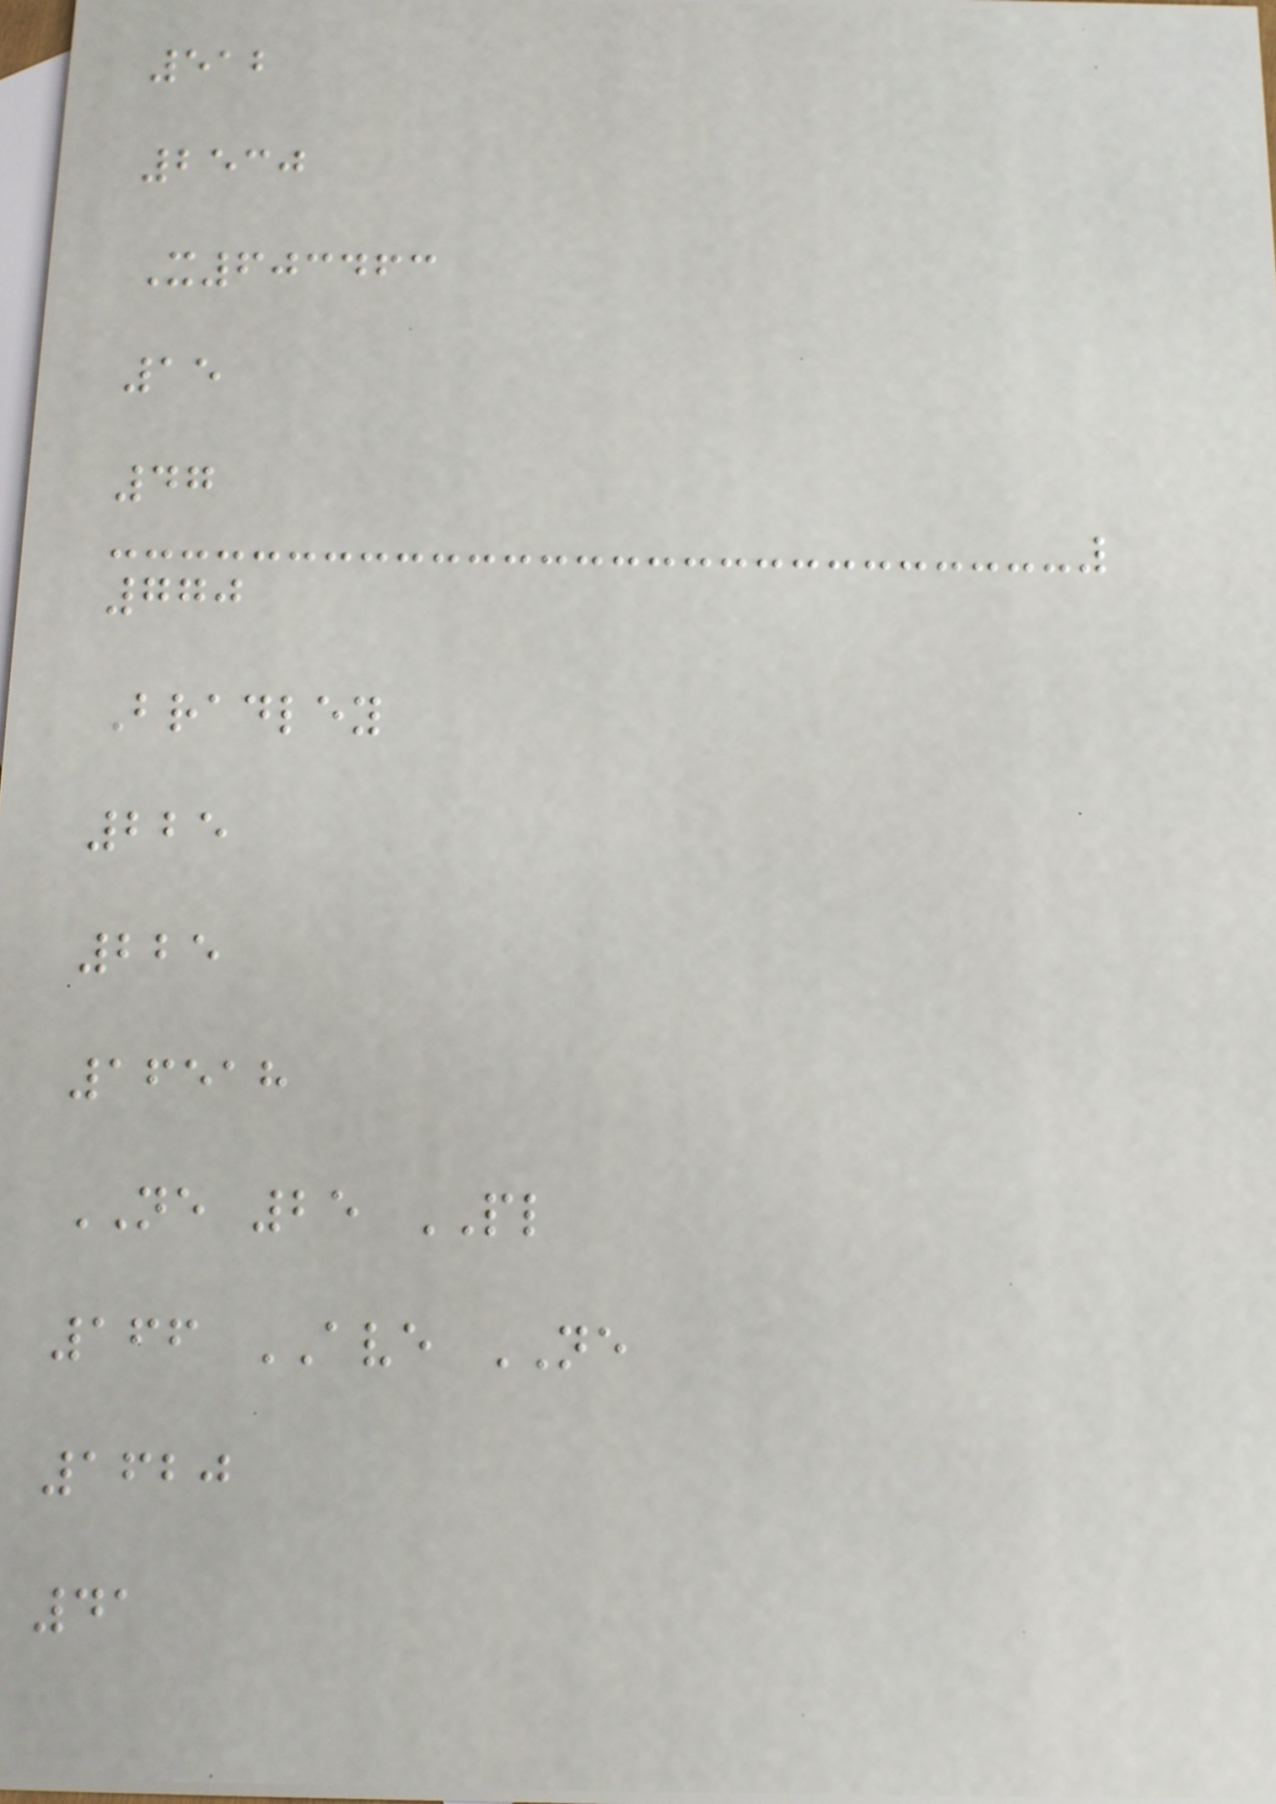512
2530
X603463
15
47
770
Bradley
225
225
16518
NE 25 PL
166 AVE NE
1620
41
